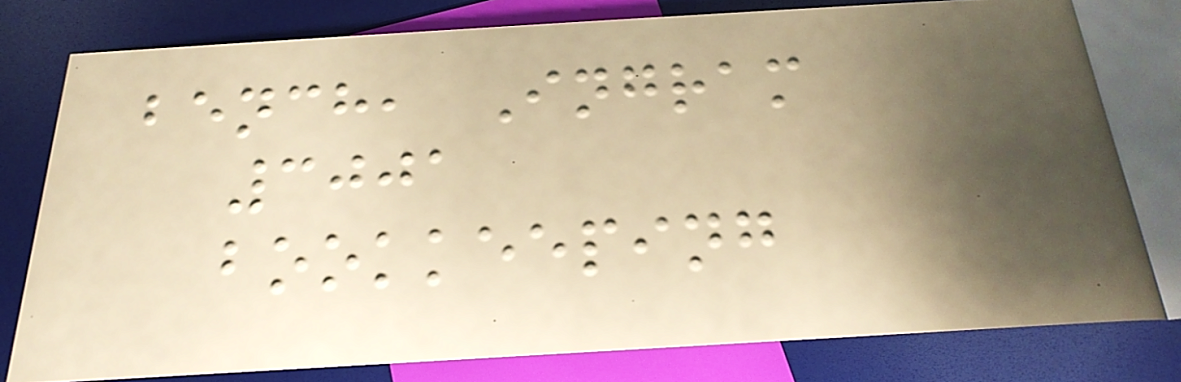bench, Ingram
3001
bookkeeping
